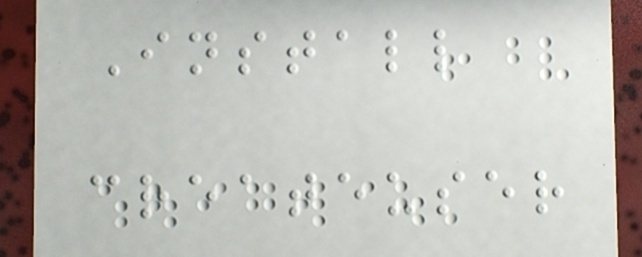Install
createuser
